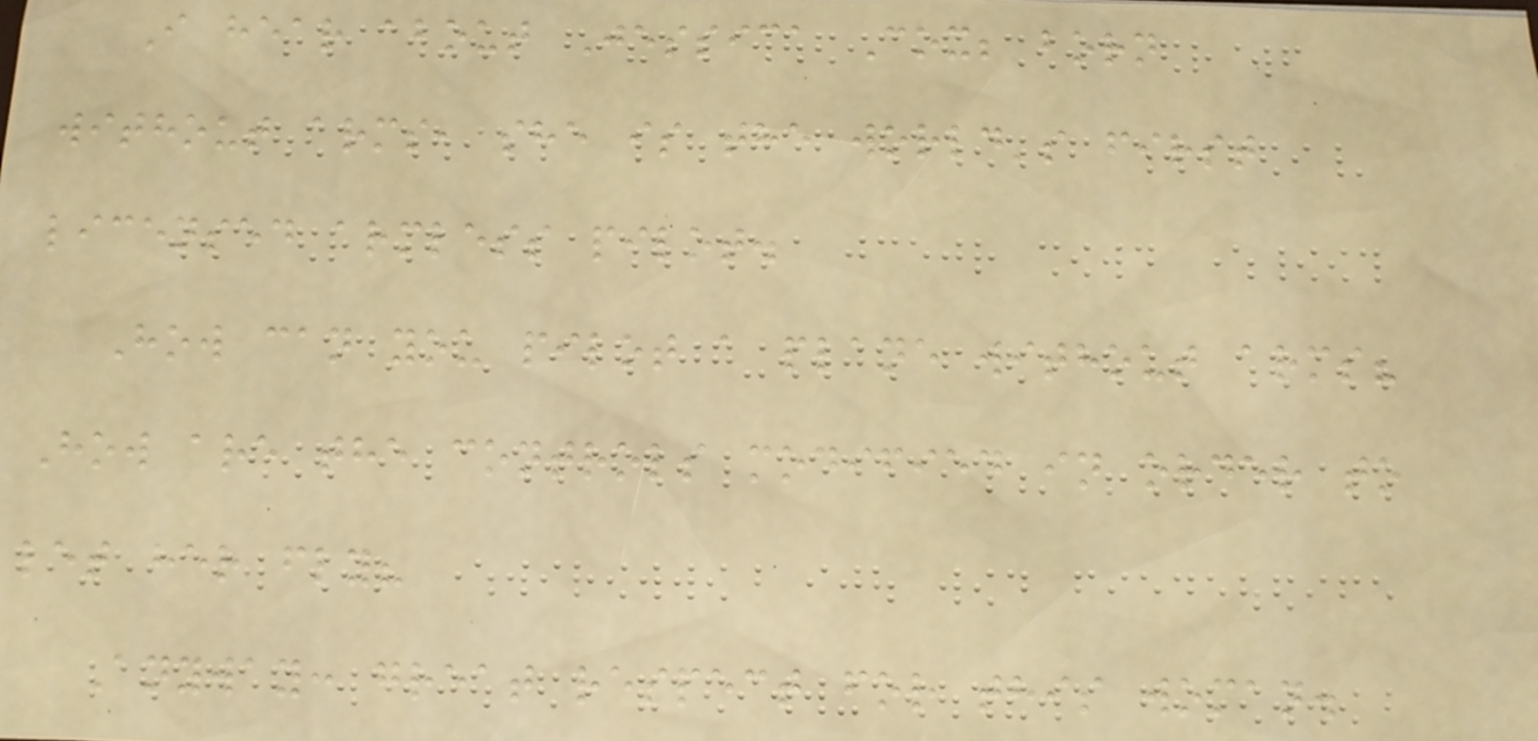I hear about Jessica Cox; born
without arms, she is the world's first
licensed armless pilot.
How can you pilot a plane without arms?
How are the controls modified in order to
let her fly?
Anyway: great respect for this woman.
